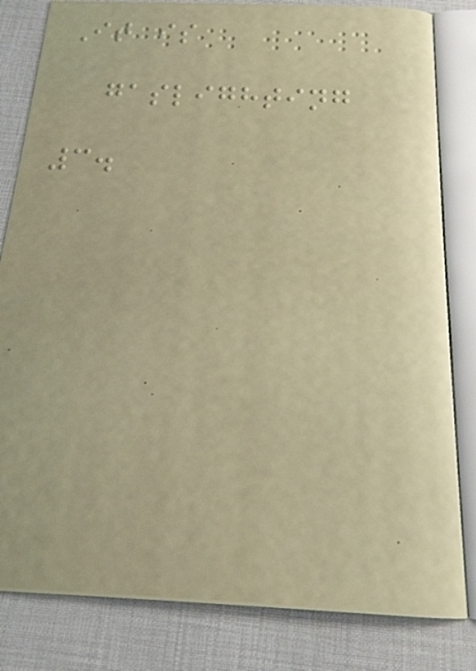It is
gaslighting
3.
